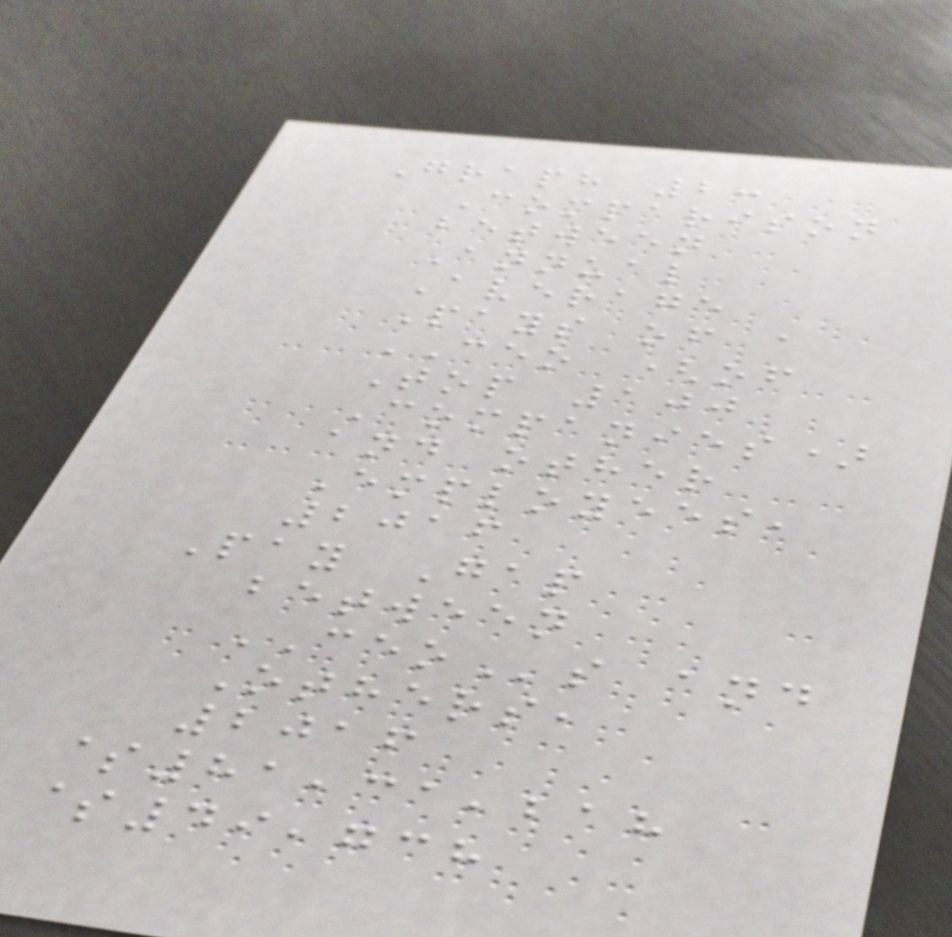Graph 2:
Comparison
between
Annual
Average
Pays of a
CEO (of
Top 100
Companies)
and other
Employees,
2016
Pay Gap
between
CEOs and
Others,
2016
$81,31,218
$49,738
